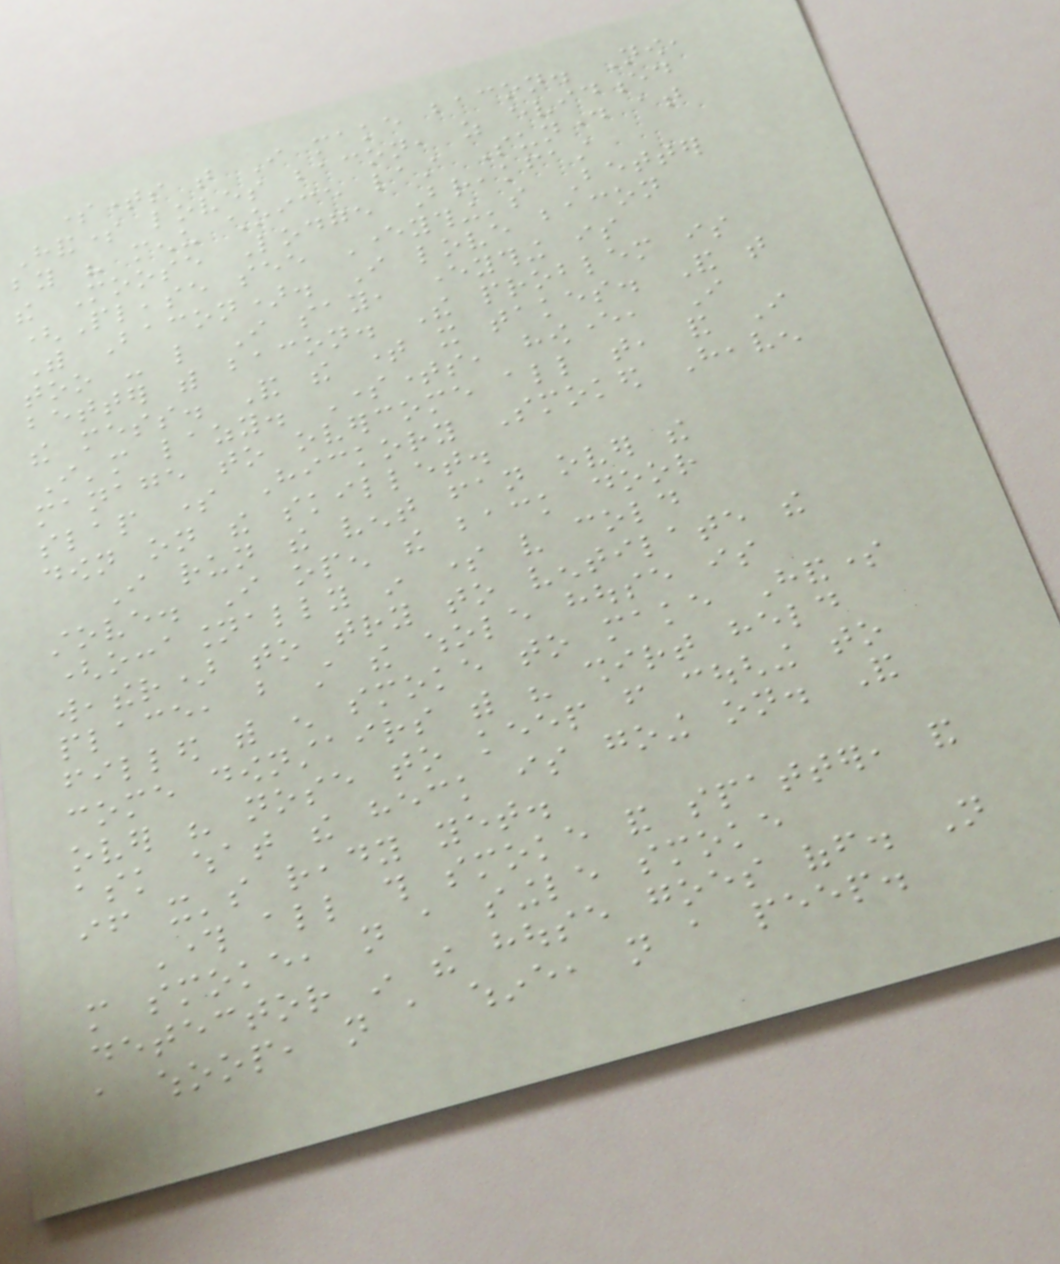sometimes that I make bacon. Now,
Handsome loves bacon, as evidenced
by his menu choice last Sunday at
the Moose Lodge Breakfast
(Please see Everything's Better
With Bacon). I love bacon
too - like I say, everything is
better with bacon. The problem is
the mess. And the time it takes. And that
I'm lazy. Sometimes, however, I
manage to overcome all that, and I
slap some Hickory Smoked Heaven
down on the skillet.
I run the vent fan over the
stove. I open the back door
(occasionally in some very cold
weather) to try to ventilate the
place, but still the whole house is
filled with enough smoke to make Handsome
come downstairs with his shirt held
over his nose to keep from coughing to
ask what the heck is going on. And
if it's ready yet.
Through all this smoke and spatter, and
more smoke, not a single smoke
detector in the house goes off. Not
a whoop, not a whine, not a peep.
